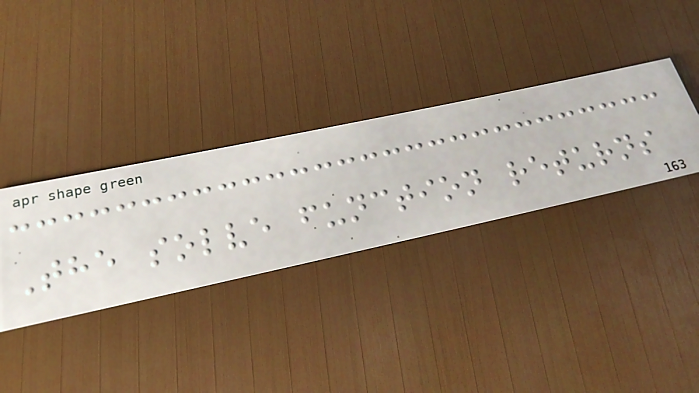The solve function returns
